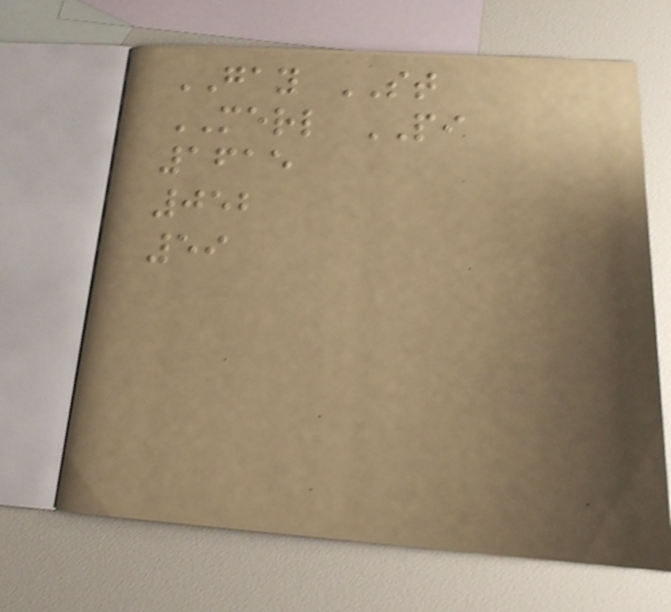GAY ST
MERL PI
1615
052
59
